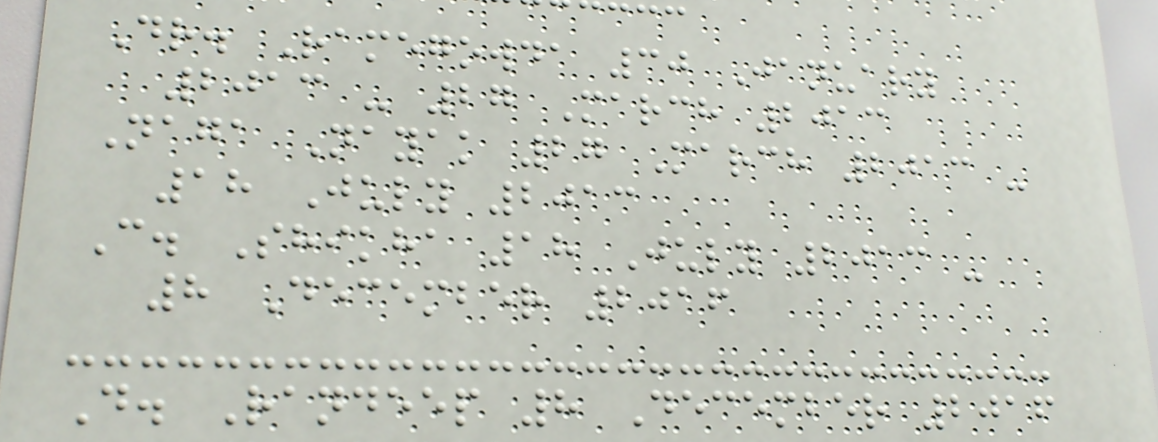Dr. Ramegowda 30 January
2013 - 27 March 2013
Naga Nayak 27 March 2013 -
18 July 2013
C. Shikha 18 July 2013 -
8 December 2016
D. Randeep 8 December 2016
